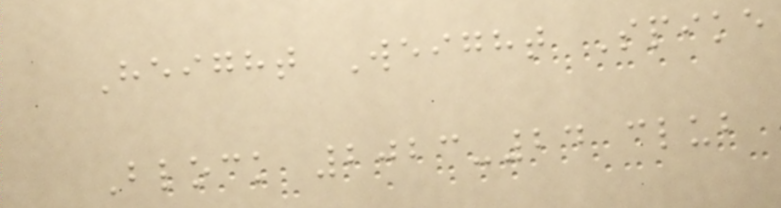Height Weight Spike
Block 2023-24 club
